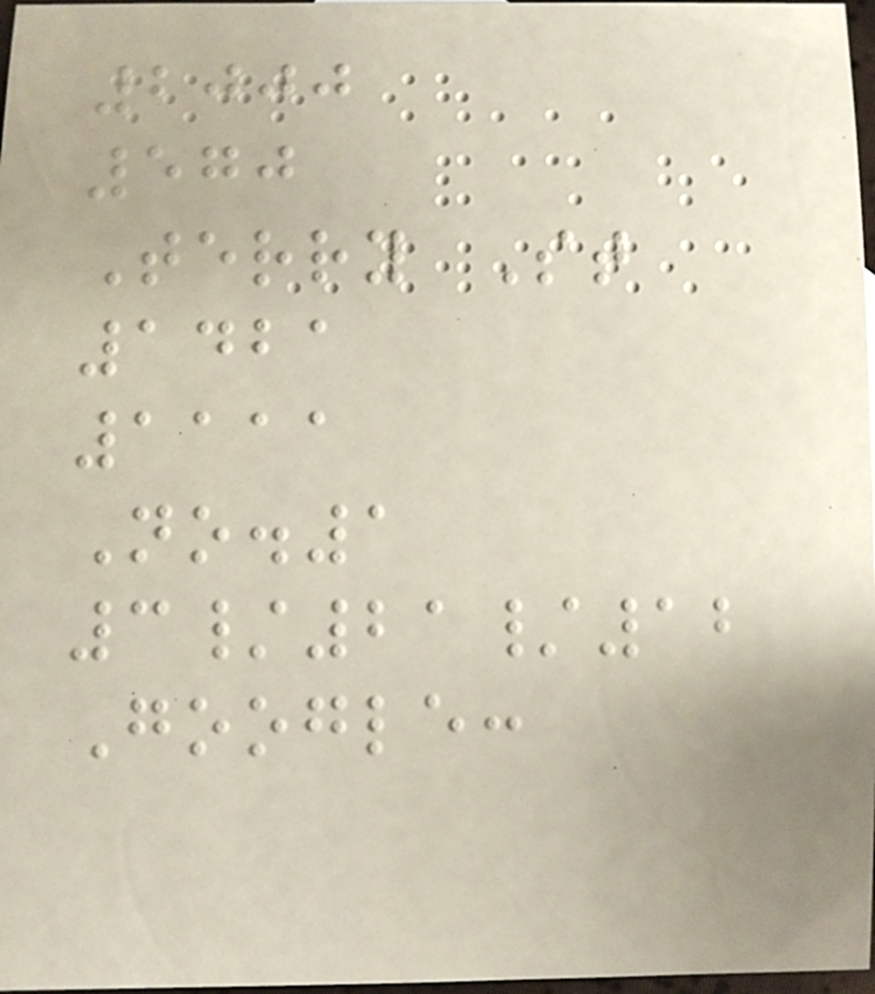2000
570
Terry St
1421
1111
No.1
3/21/12
Google:
